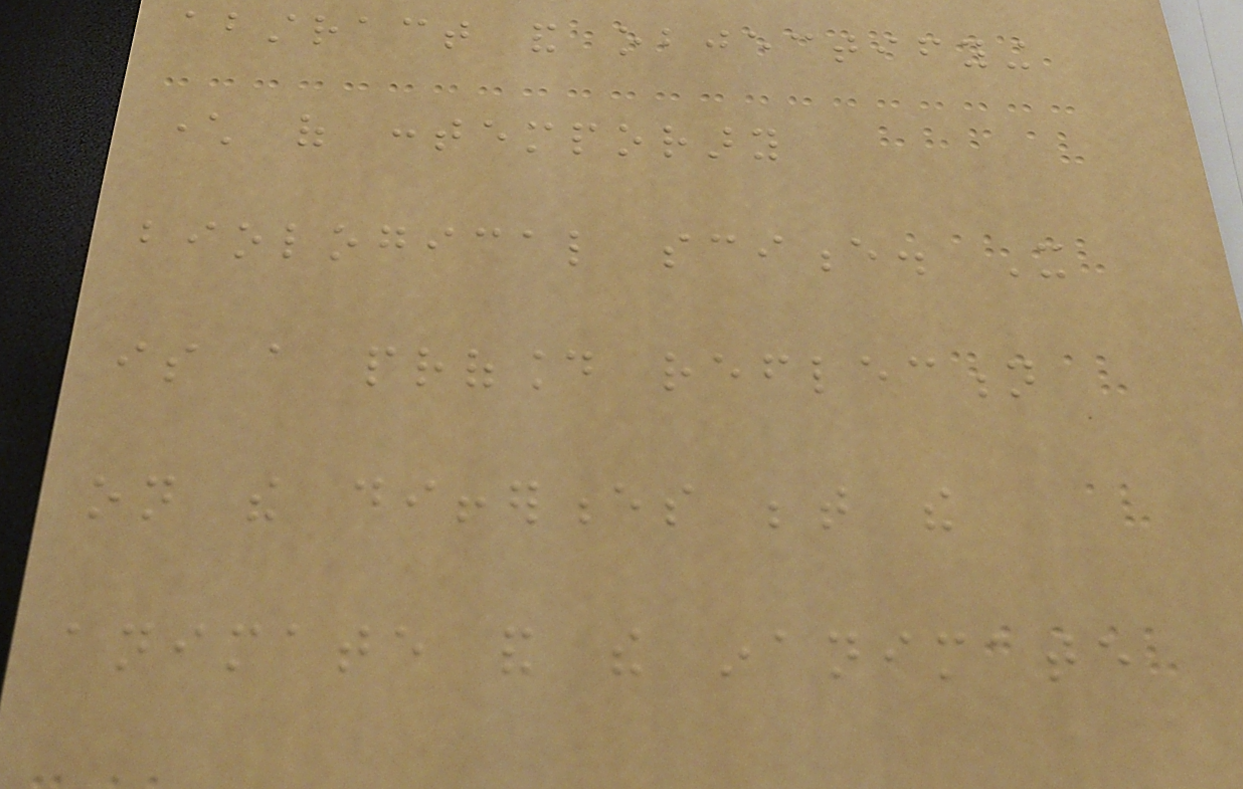abstract and objectifying
character of contemporary
biological science. It
is a profound reflection
on the differences between the
animate and the inanimate
